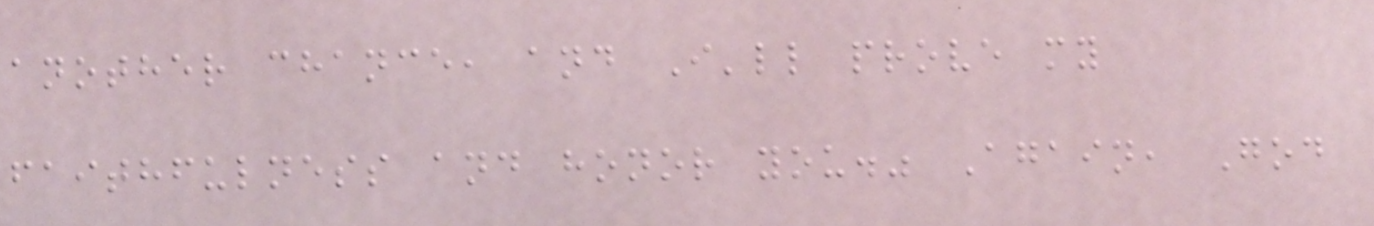another chance, and I'll prove my
faithfulness and honor you." Again, God
